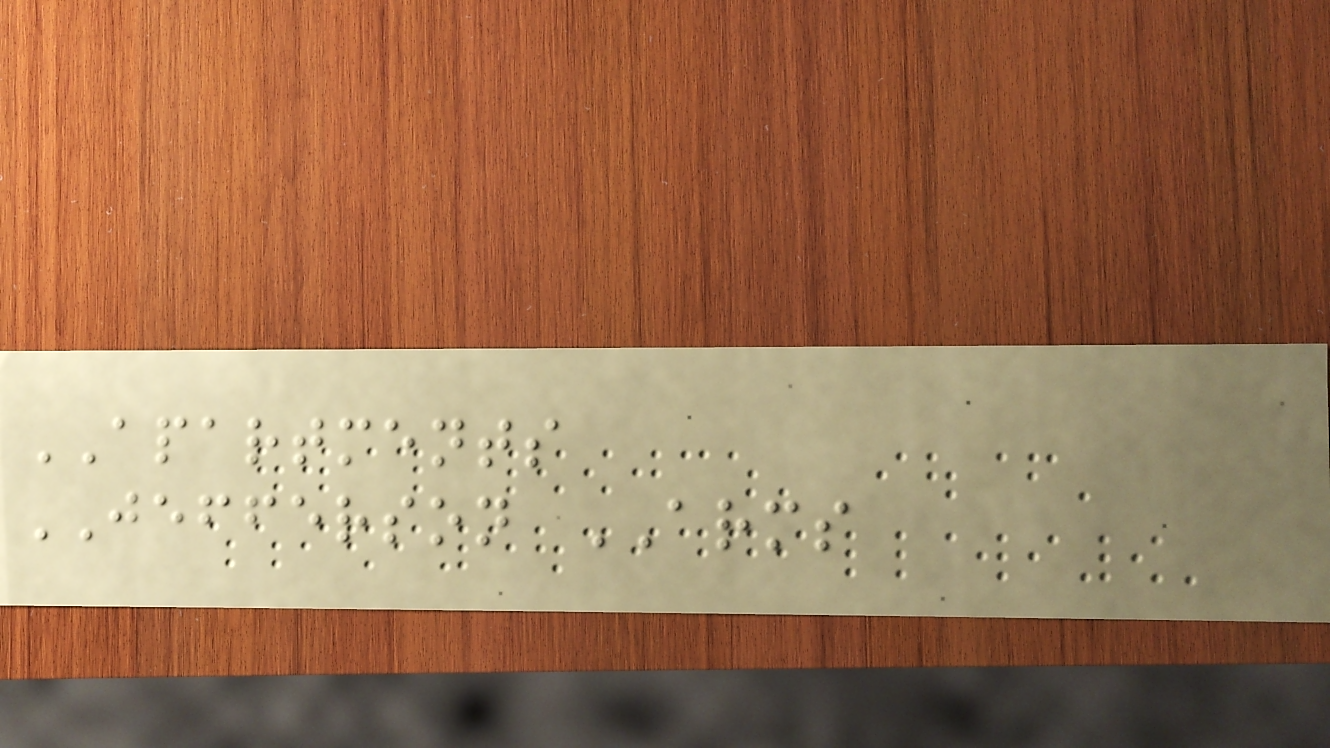APARTMENTS
JEFFERSON ARMS
